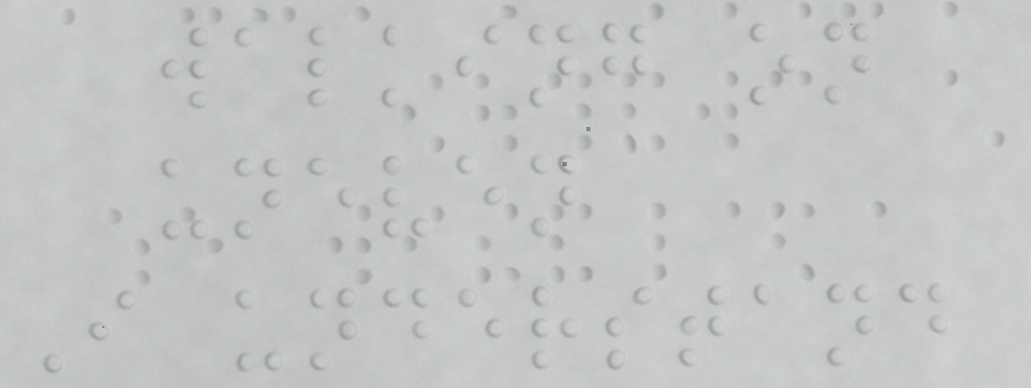walking on
uneven
I understand
